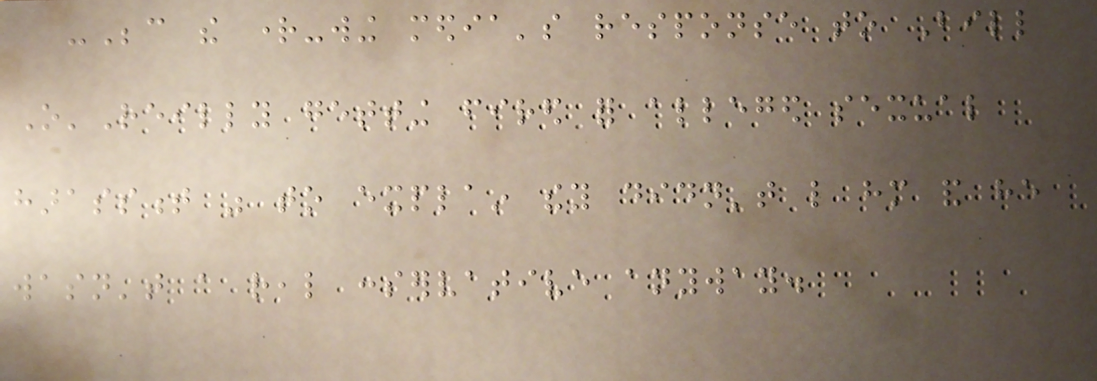-Because the right-wing media's response to Bill
O'Reilly getting fired for alleged sexual
harassment was to explain they didn't like him and he
wasn't a real conservative anyway.
